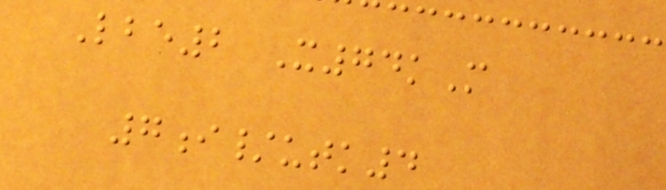Lbe2 X74kM
7i/utk4
